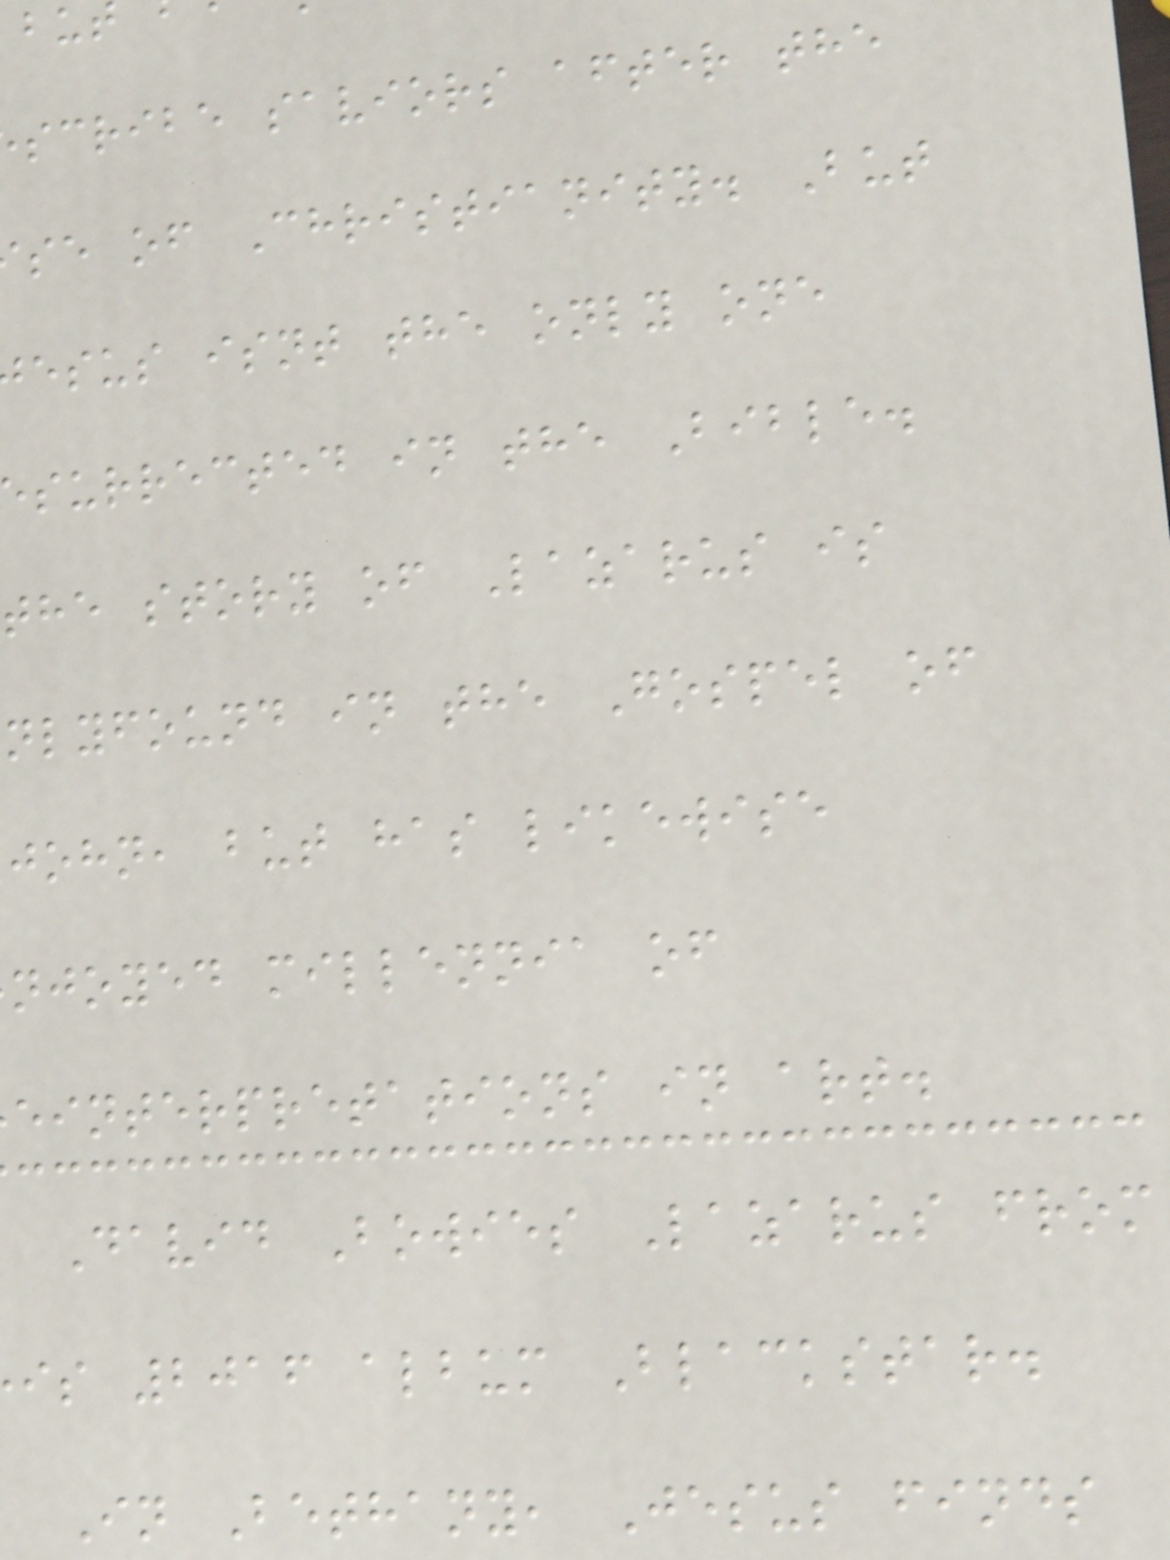scribe saviors after the
se of Christianity. But
esus isnt the only one
surrected in the Bible.
the story of Lazarus is
nlyfound in the Gospel of
john, but has likewise
njoyed millennia of
einterpretations in art.
David Bowies Lazarus from
is 2016 album Blackstar.
In Bethany, Jesus finds
